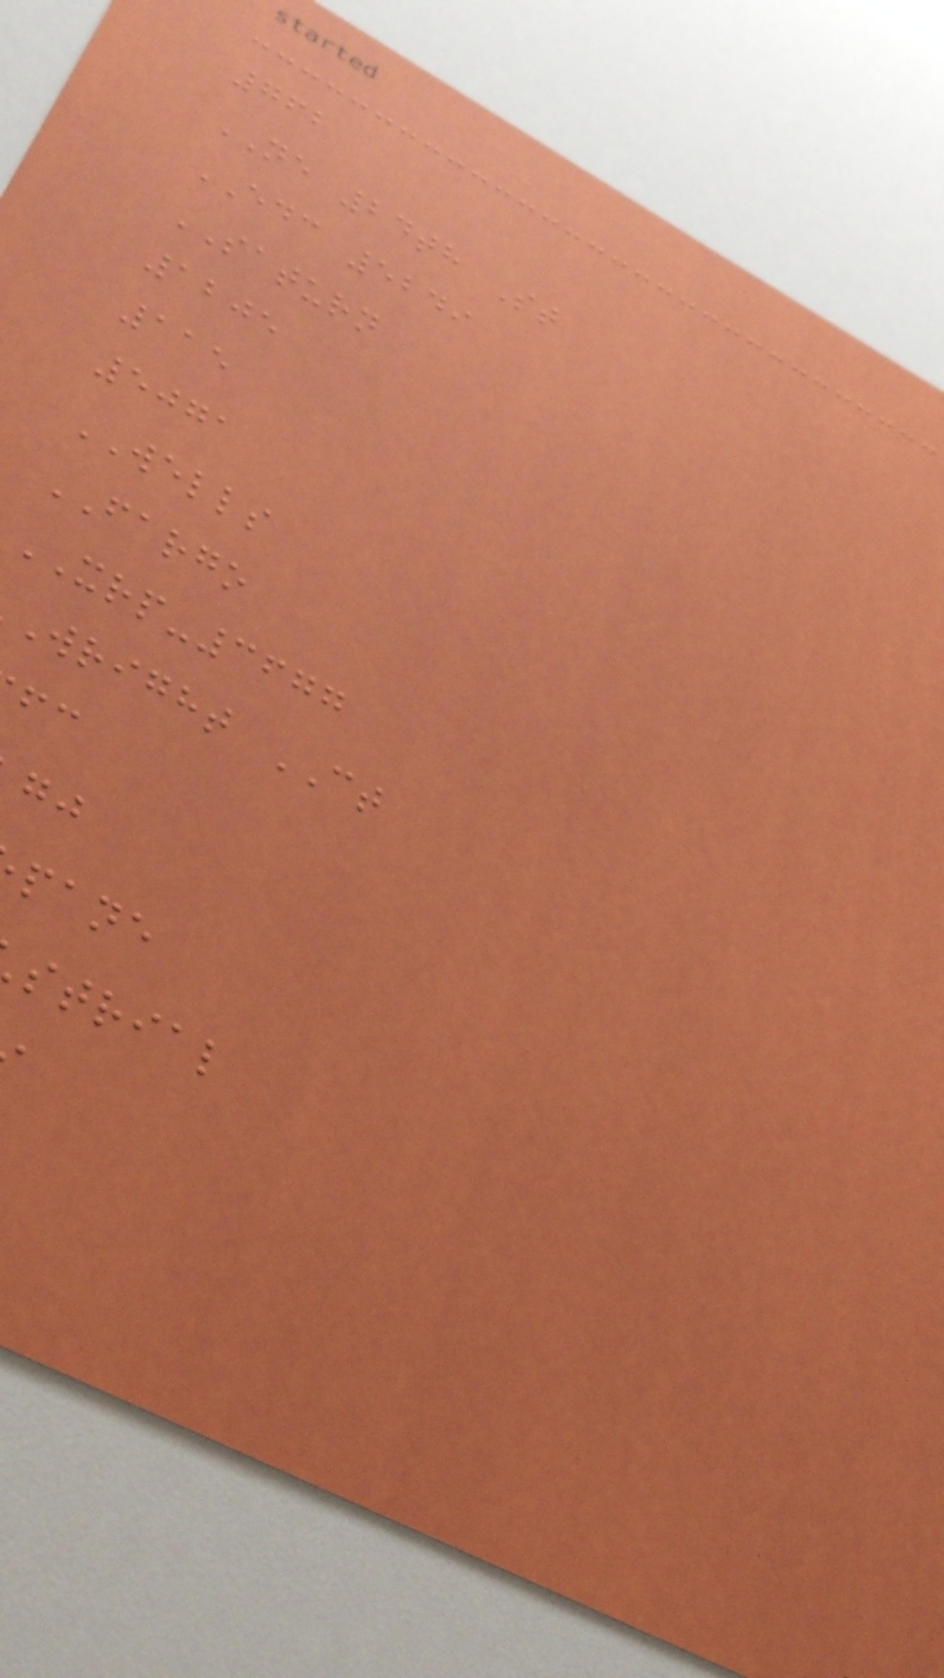762
NE 24th St
EDC 5249
SATURN
1205
115
5071
WELLS
FARGO
XRP-3677
wright CT
pane
strial
